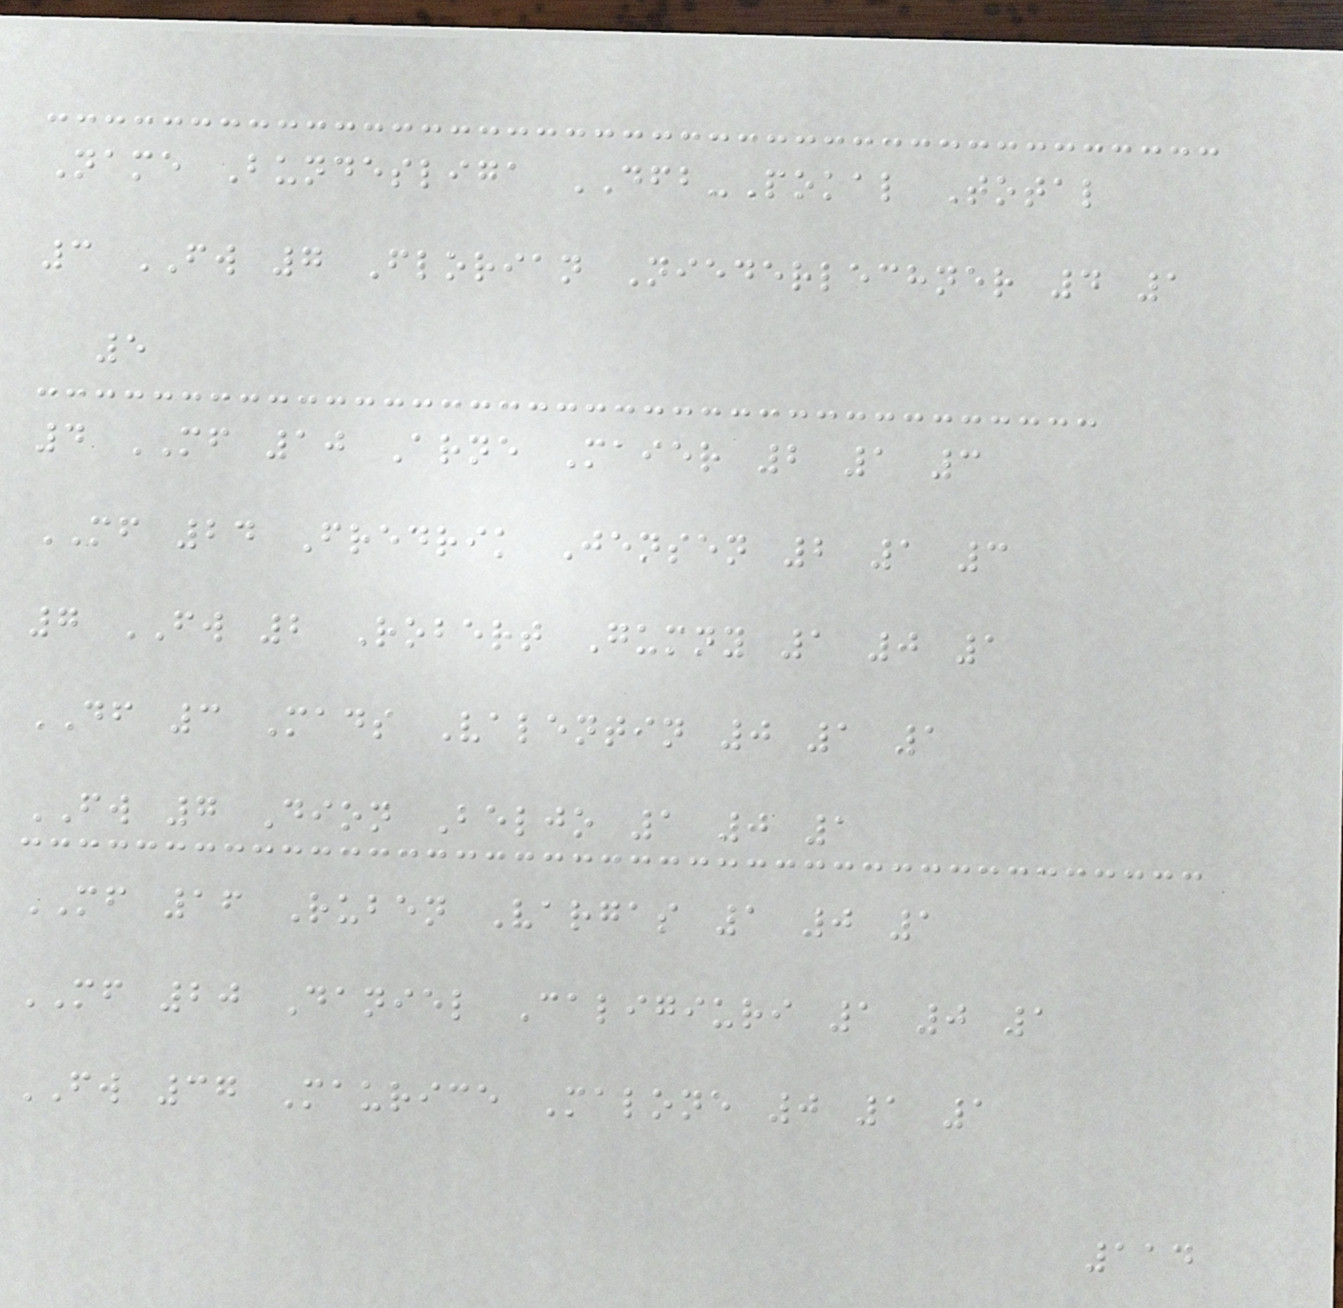Name Bundesliga DFB-Pokal Total
3 FW 7 Florian Niederlechner 4 1
5
4 MF 10 Arne Maier 2 1 3
MF 24 Fredrik Jensen 2 1 3
7 FW 2 Robert Gumny 1 0 1
DF 3 Mads Valentin 0 1 1
FW 7 Dion Beljo 1 0 1
MF 16 Ruben Vargas 1 0 1
MF 20 Daniel Caligiuri 1 0 1
FW 37 Maurice Malone 0 1 1
114
